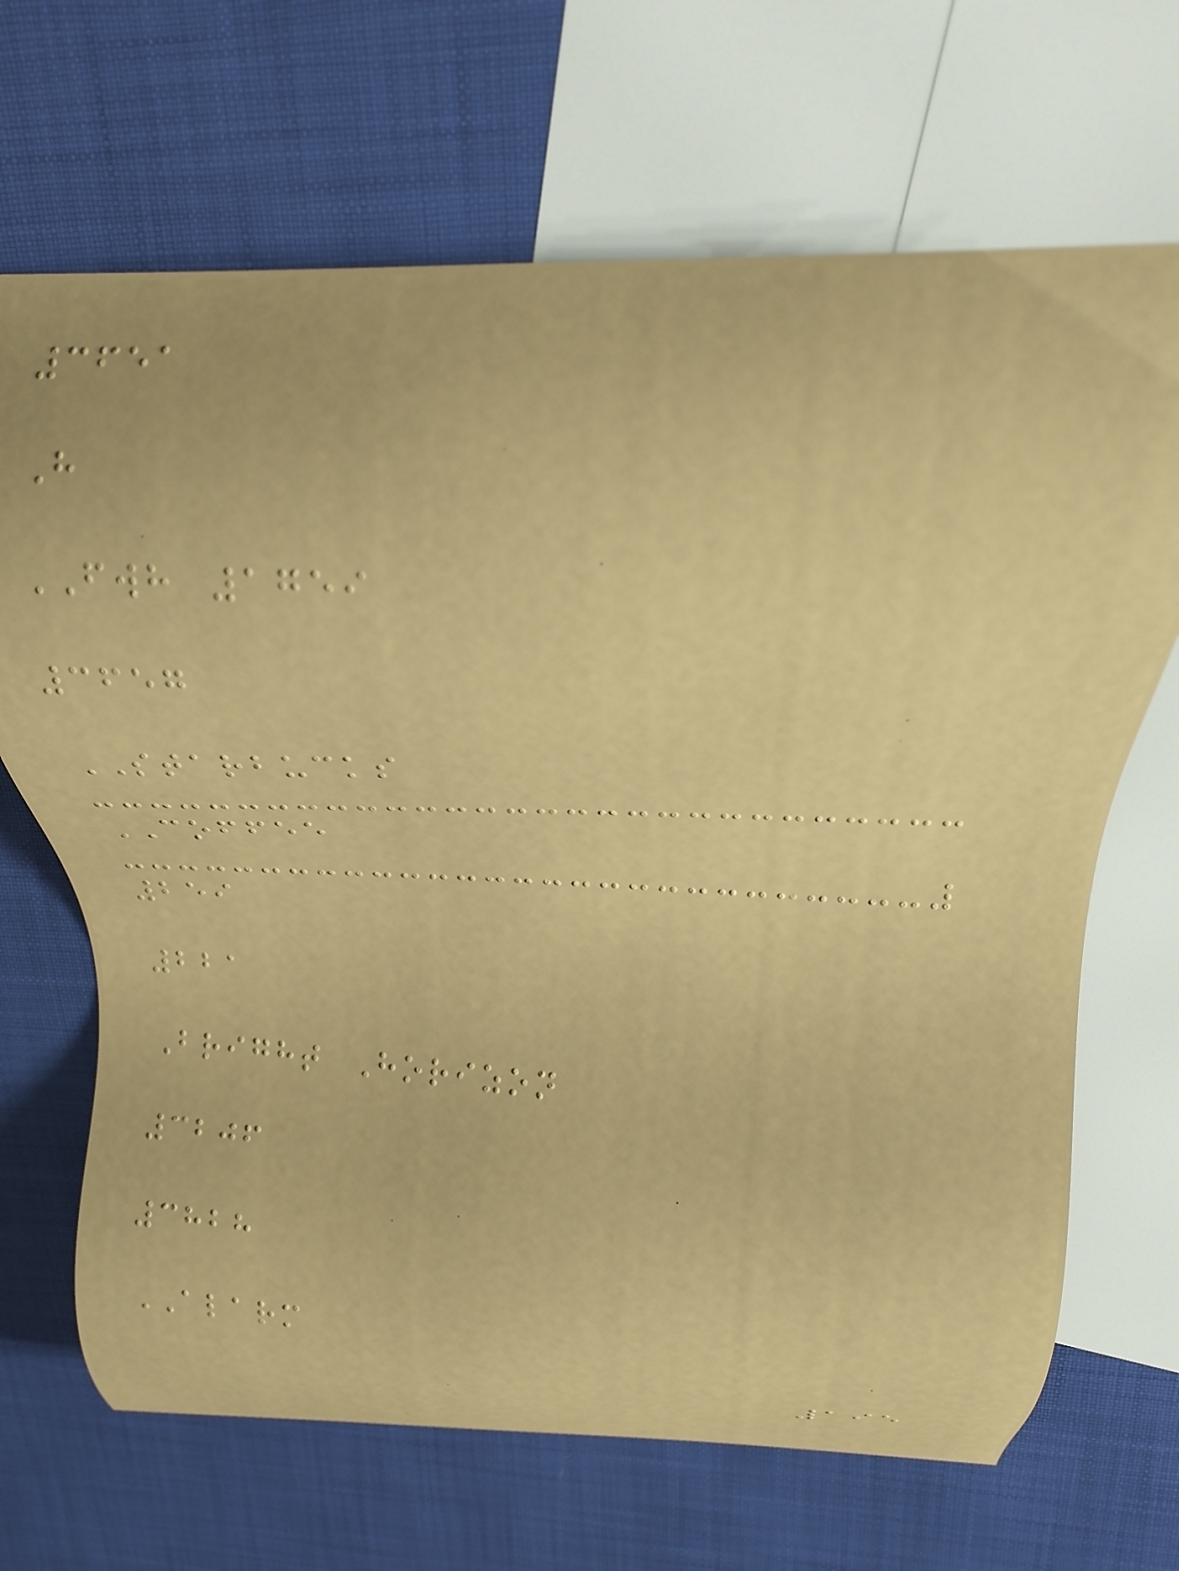3651
H
FWH 1759
3657
STARBUCKS
COFFEE
259
221
Bright Horizon
3206
3828
ALARM
195
